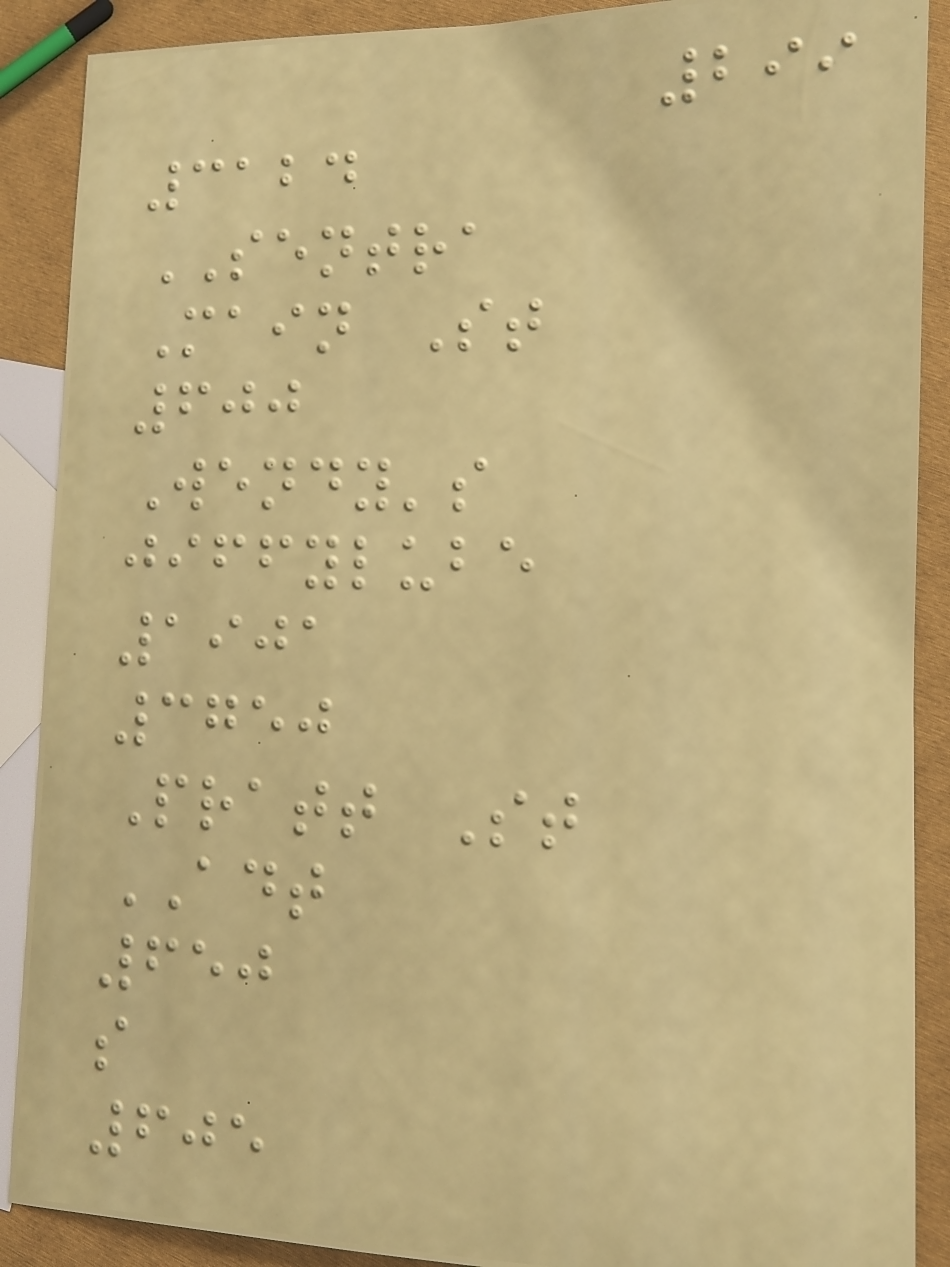299
3124
SENTRA
Main St
600
Wendy's
jiffylube
1901
3750
Pratt St
ADT
650
s
605
